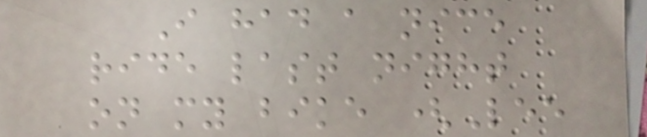I had a nice
ride last night
on my bike (Lee
